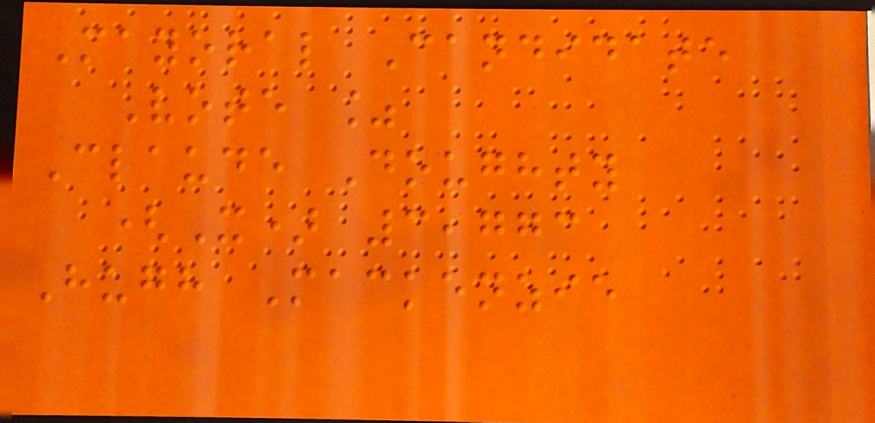Mayoral Candidate
Vote %
Claude Doughty
(X) 3,773
Hugh Mackenzie
